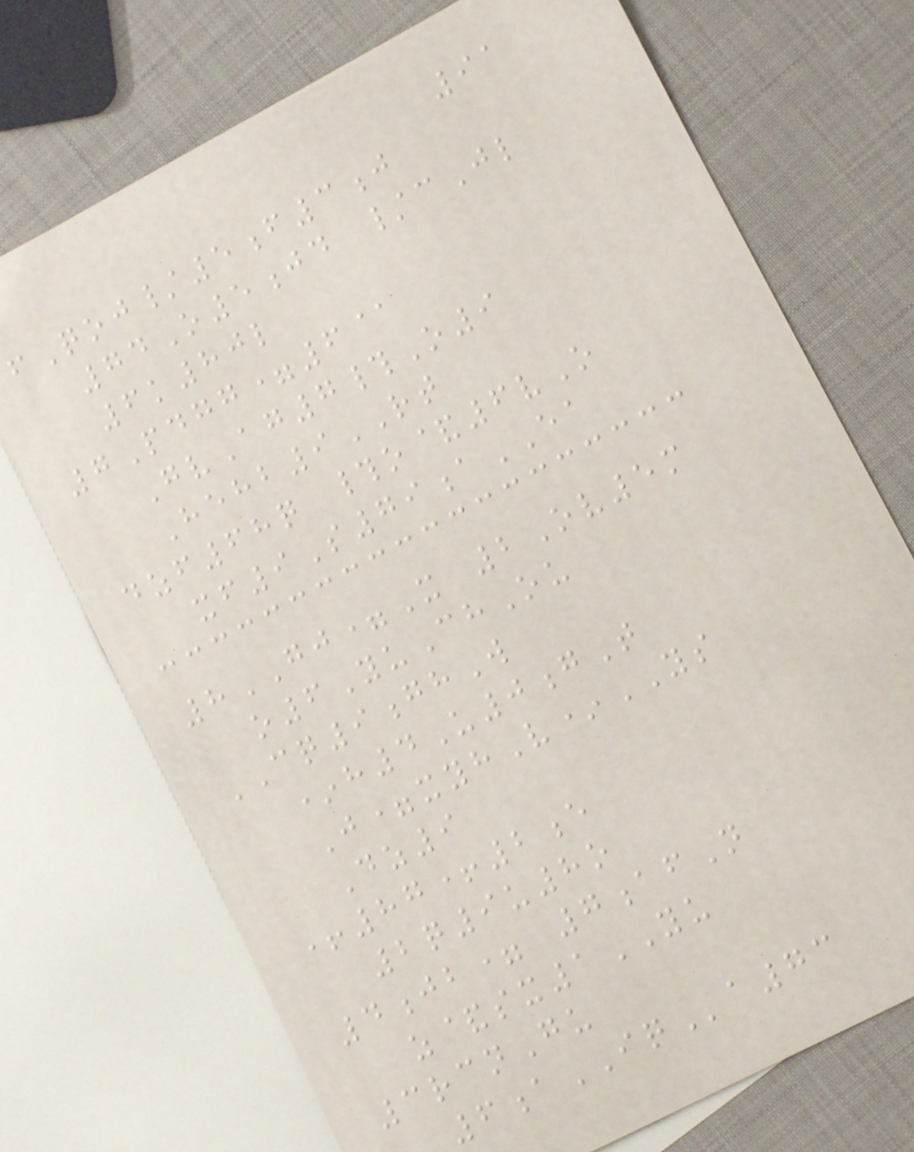91
fQoj/5f3j
74O5jd /cJl
6k80l
7Pdgg=6@
GvAg7#O9
Hehb9RT
dzf68q #o&6vO
xf9S79aEA
8GJ=X 2Ov5m
o6YuChOu
CQ9ghW
*h4U0gT
J=xyhV*YS
Dz9
+87+2e
2q9u8o
4jb= 7afN
z&sx1YU
3rcnGu
6aIQa73
